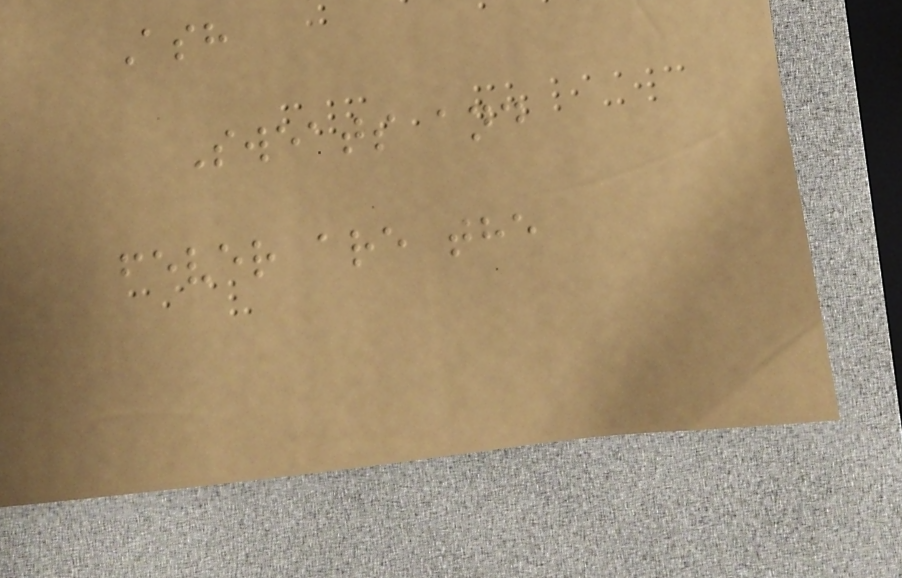Ash
Sweats and
fever are the
